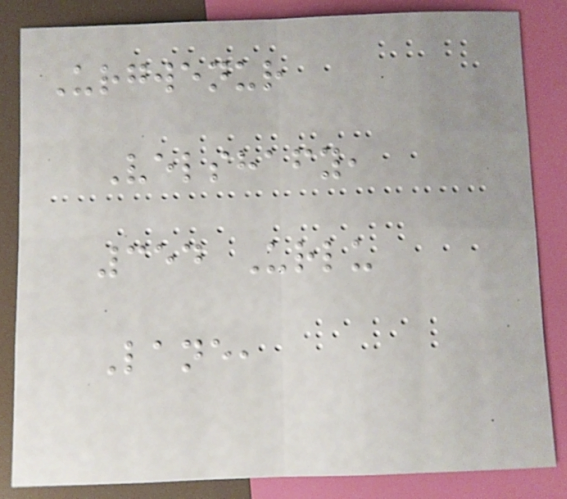Urgwenur
Velshafy,
354 Urlu
Lane,
